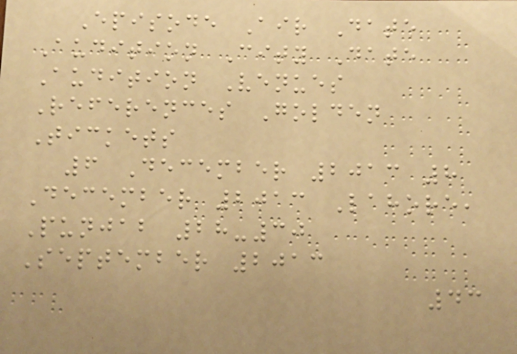Episode Air Date
Audition City Date
Audition Venues
References Golden
Tickets
6 December 2013 8
December 2013 Lahore,
Punjab 28-30
September 2013
43
